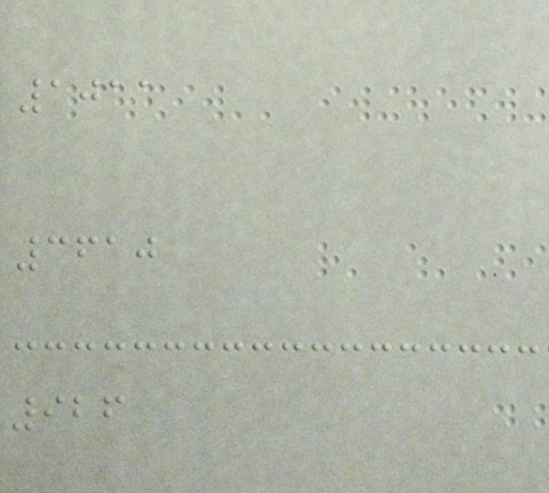1011
3610
926
